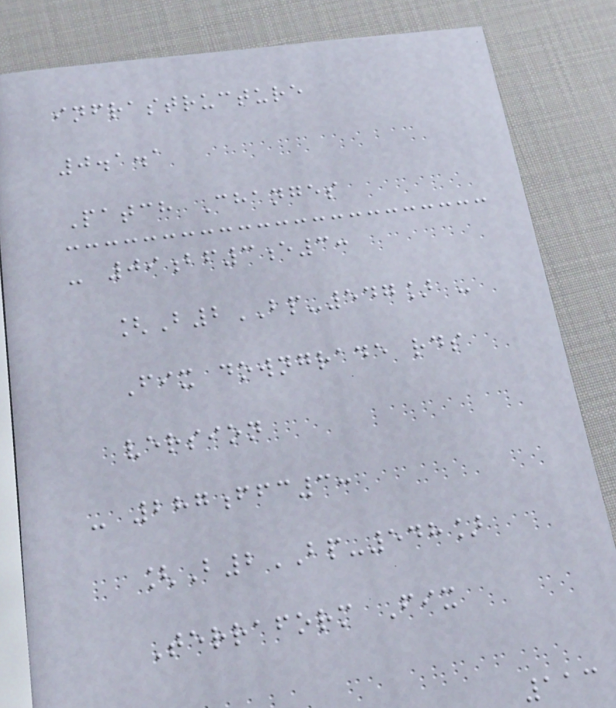infrastructure
0.1.1
Patch Changes
- 09bf3e3:
[B2BP-547] -
Fix downgrade rds
version
- 287ffc3:
[B2BP-548]
Terraform Fix
113
